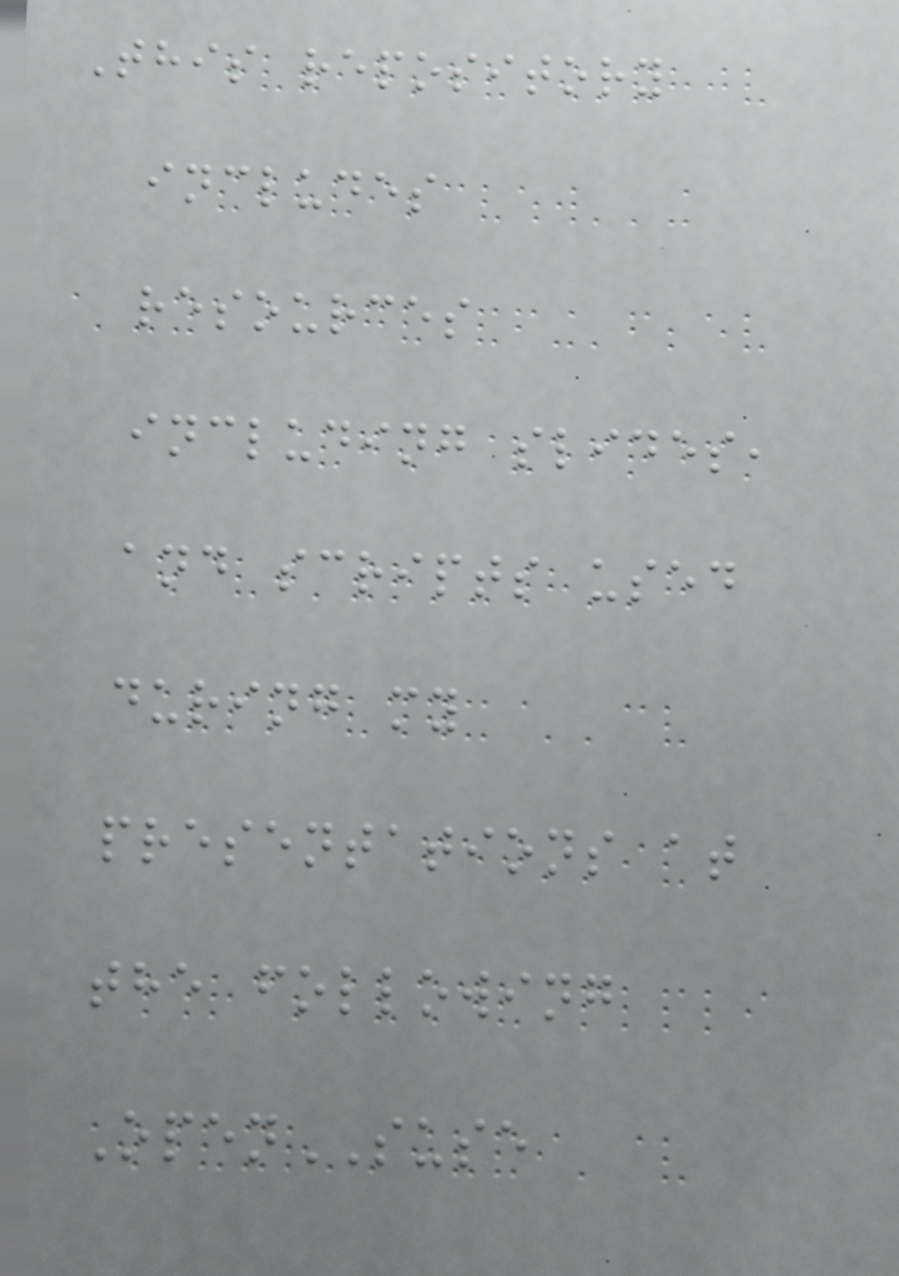This repository
includes
resources
including slides,
and scripts used
during my
presentations at
the following
OpenSUSE
